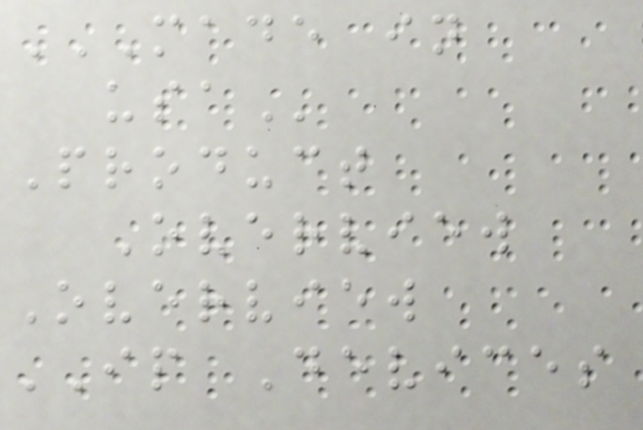MADE IN
USA
Product
Overview
Overview
IP Devices
